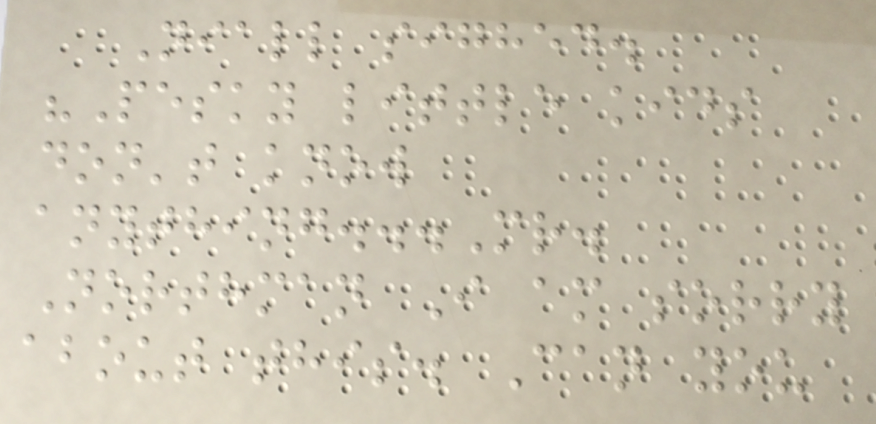Niall sighed.
"Pesky little kids
don't know
anything...Mr.
Northman I am sorry
about this. Can you
